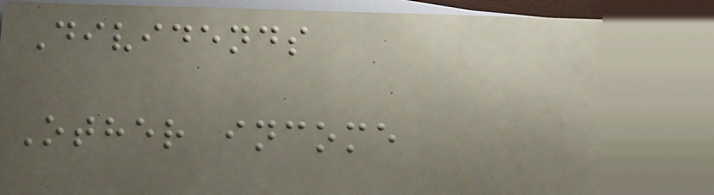Dividends
Other income
